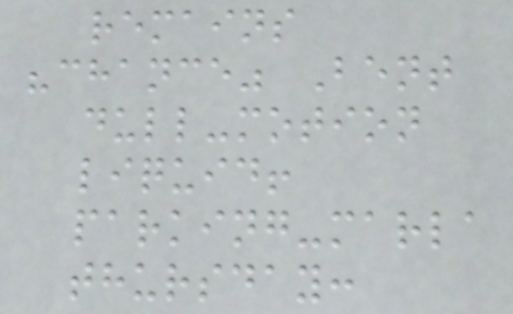remains
"chance" Bent
dull-motion
liquid!
parking-marla
thursday:
